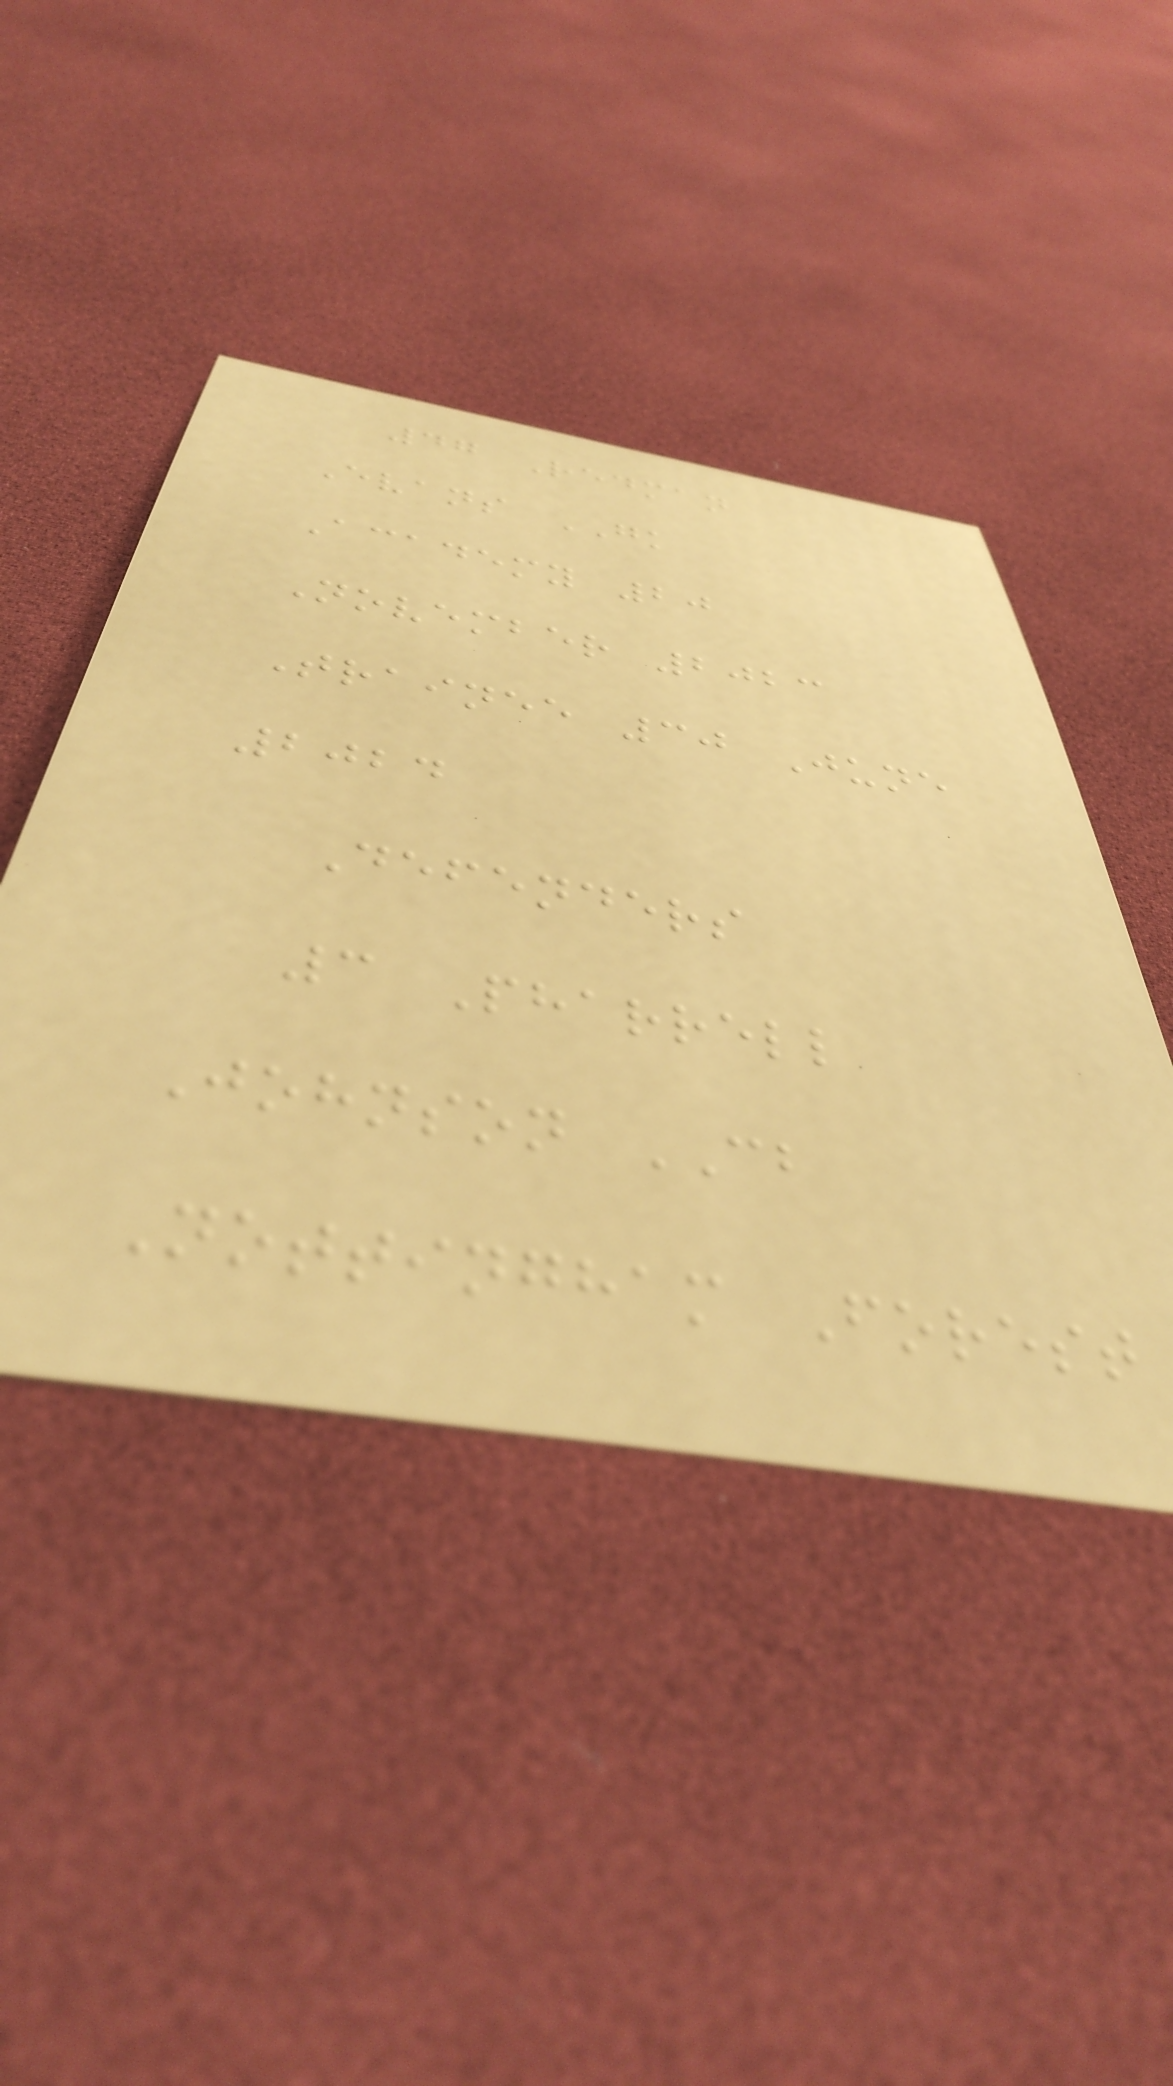47 Redman
Evans GK
Academy 20
November 2023
Trainee 30 June
2024
Defenders
3 Pharrell
Johnson CB
Nottingham Forest
